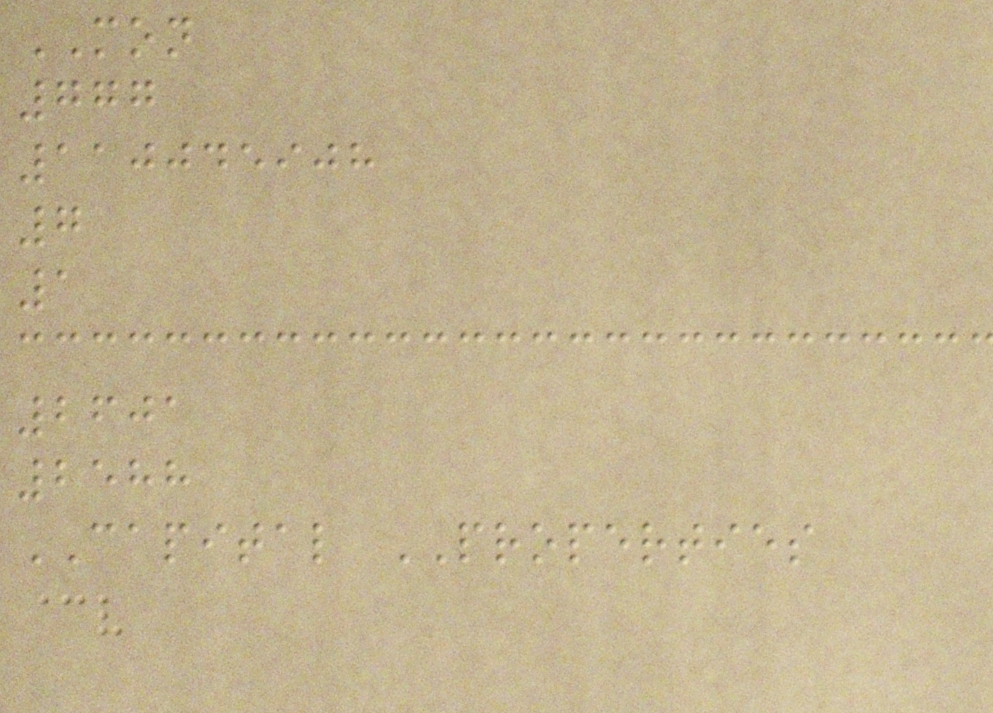MON
777
110045908
7
1
2601
2588
CAPITAL PROPERTIES
